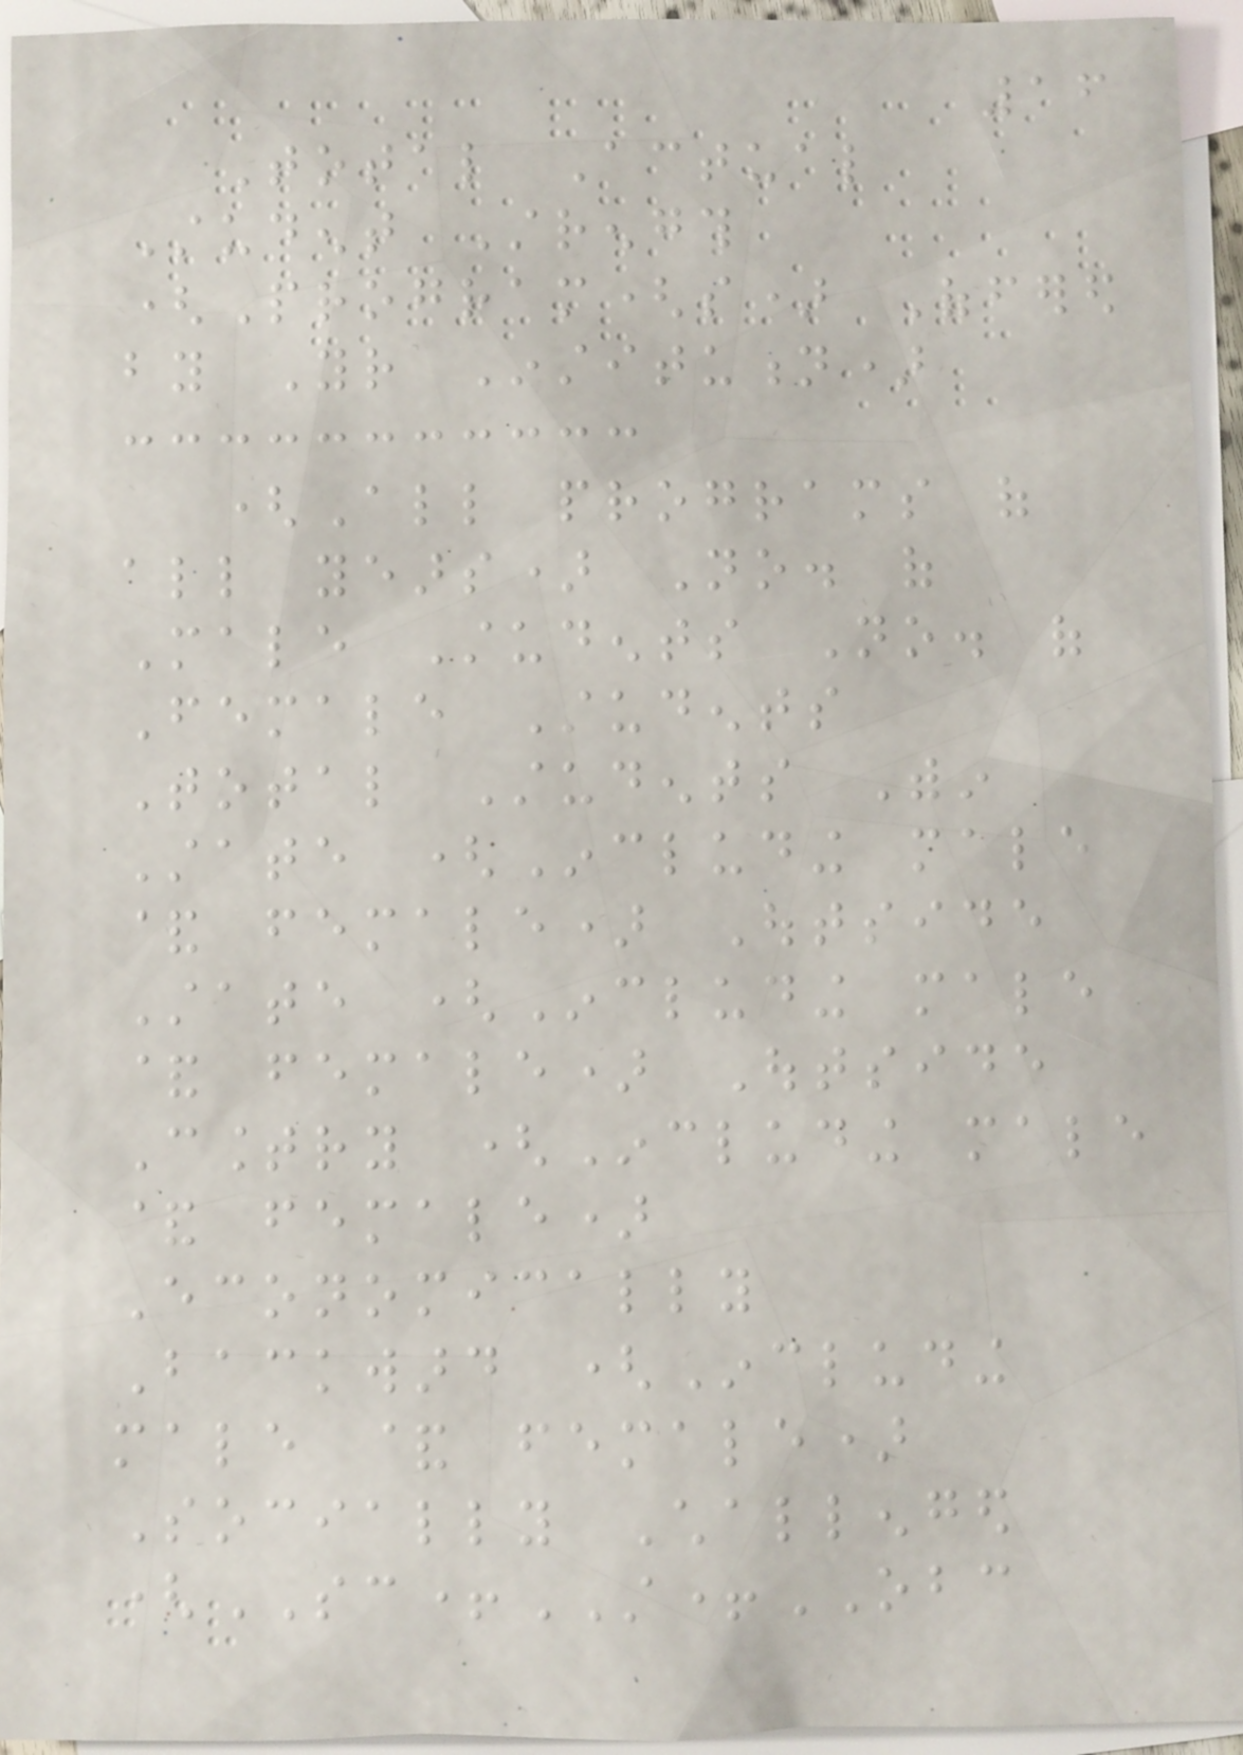16
Total Actual
Student Strength
(Program(s) Offered
by Your Institution)
(All programs of
all years) No. of
Male Students No. of
Female Students
Total Students Within
State (Including male
& female) Outside
State (Including male
& female) Outside
Country (Including male
& female)
Economically
Backward (Including
male & female)
Socially Challenged
(SC+ST+OBC
